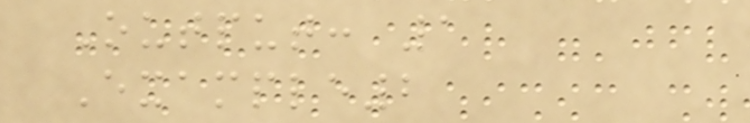Output: 1
Example2
